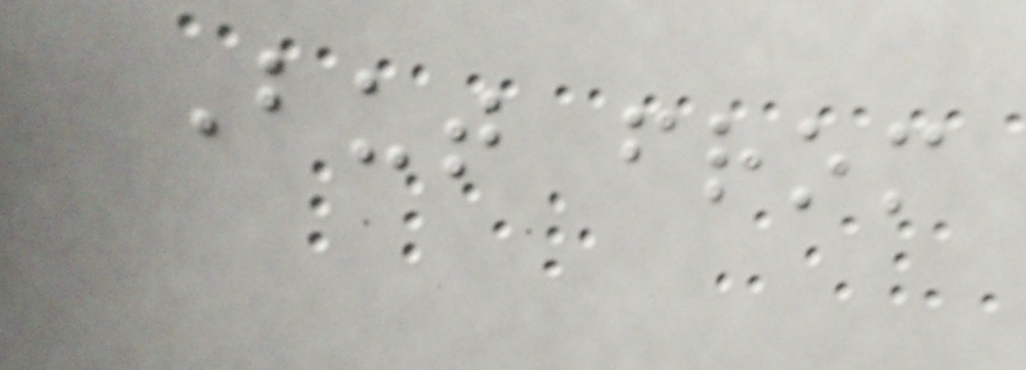But from
